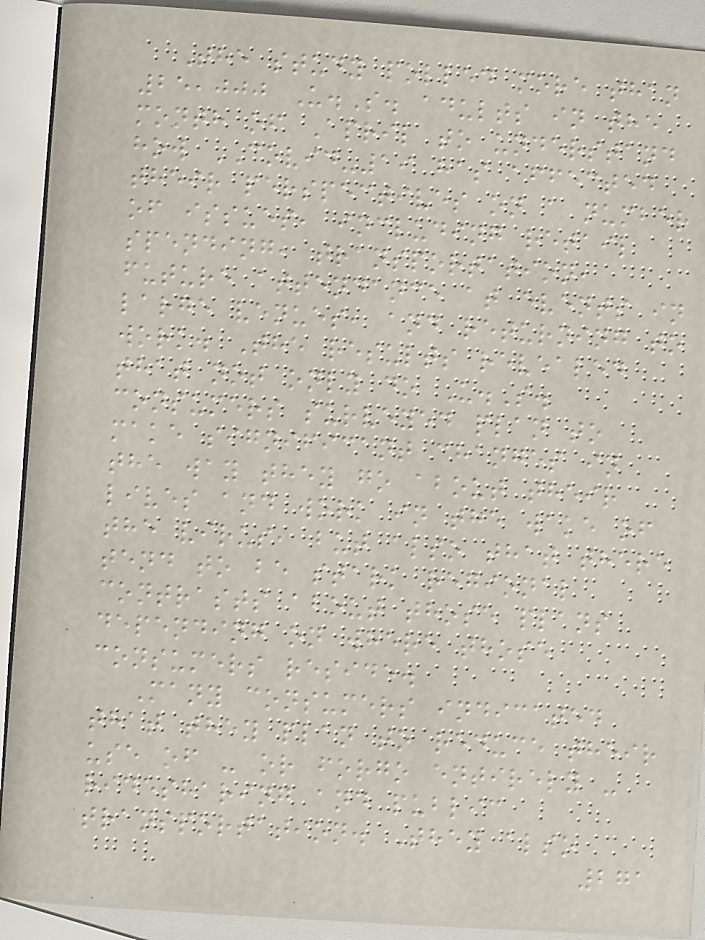The study polled more than
25,000 U.S. adults in the
month of April to understand
how COVID-19 has affected
their perspectives on a number
of issues, including retail
spending, transportation,
future attendance at events in
large venues, and returning to
work. The results revealed
that not only do U.S.
consumers surveyed plan to
make significant changes in
the way they go about their
lives and work in the wake of
the virus, but also that there
tend to be stark regional
contrasts about those plans
depending on where those
consumers reside.
Many consumers indicated
that they plan to reduce their
use of - or forgo entirely -
ridesharing and public
transportation. They also
271
